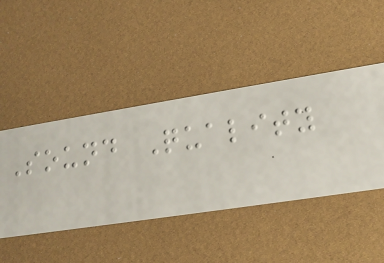Sound Quality
